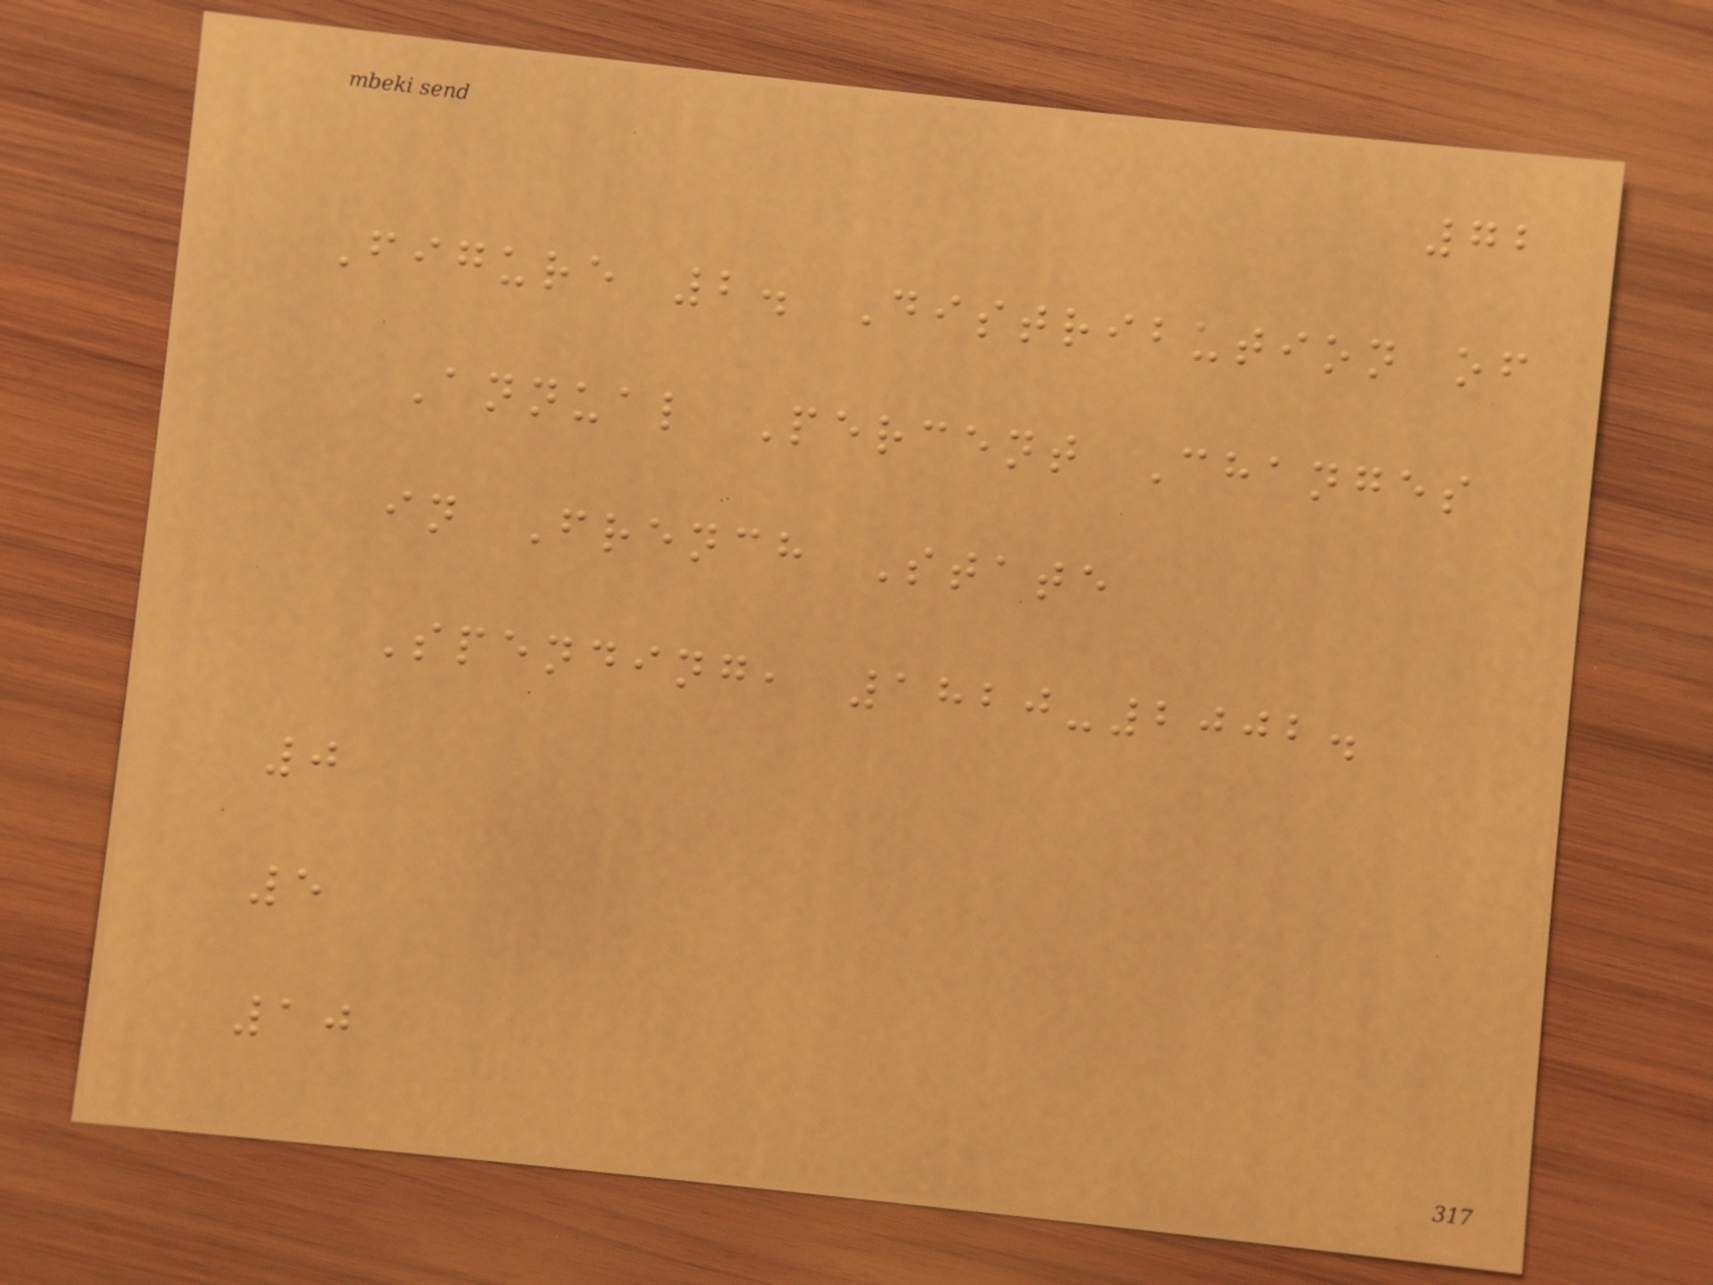72
Figure 2. Distribution of
Annual Percent Changes
in French State
Spending, 1820-2002.
0
5
10
